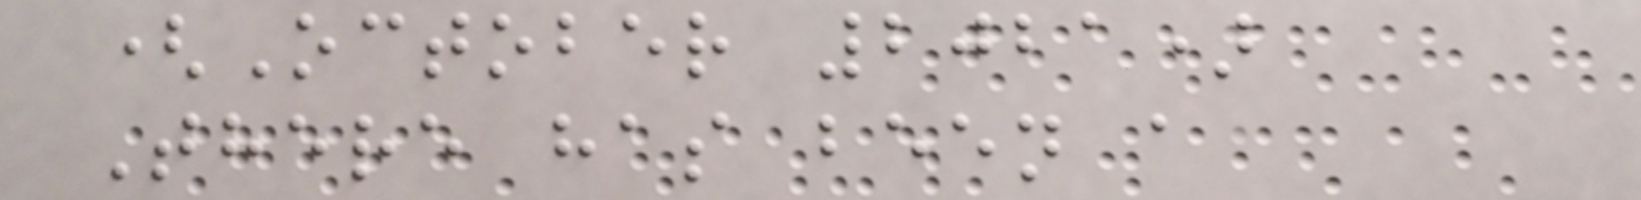(October 2021)
There has been a
